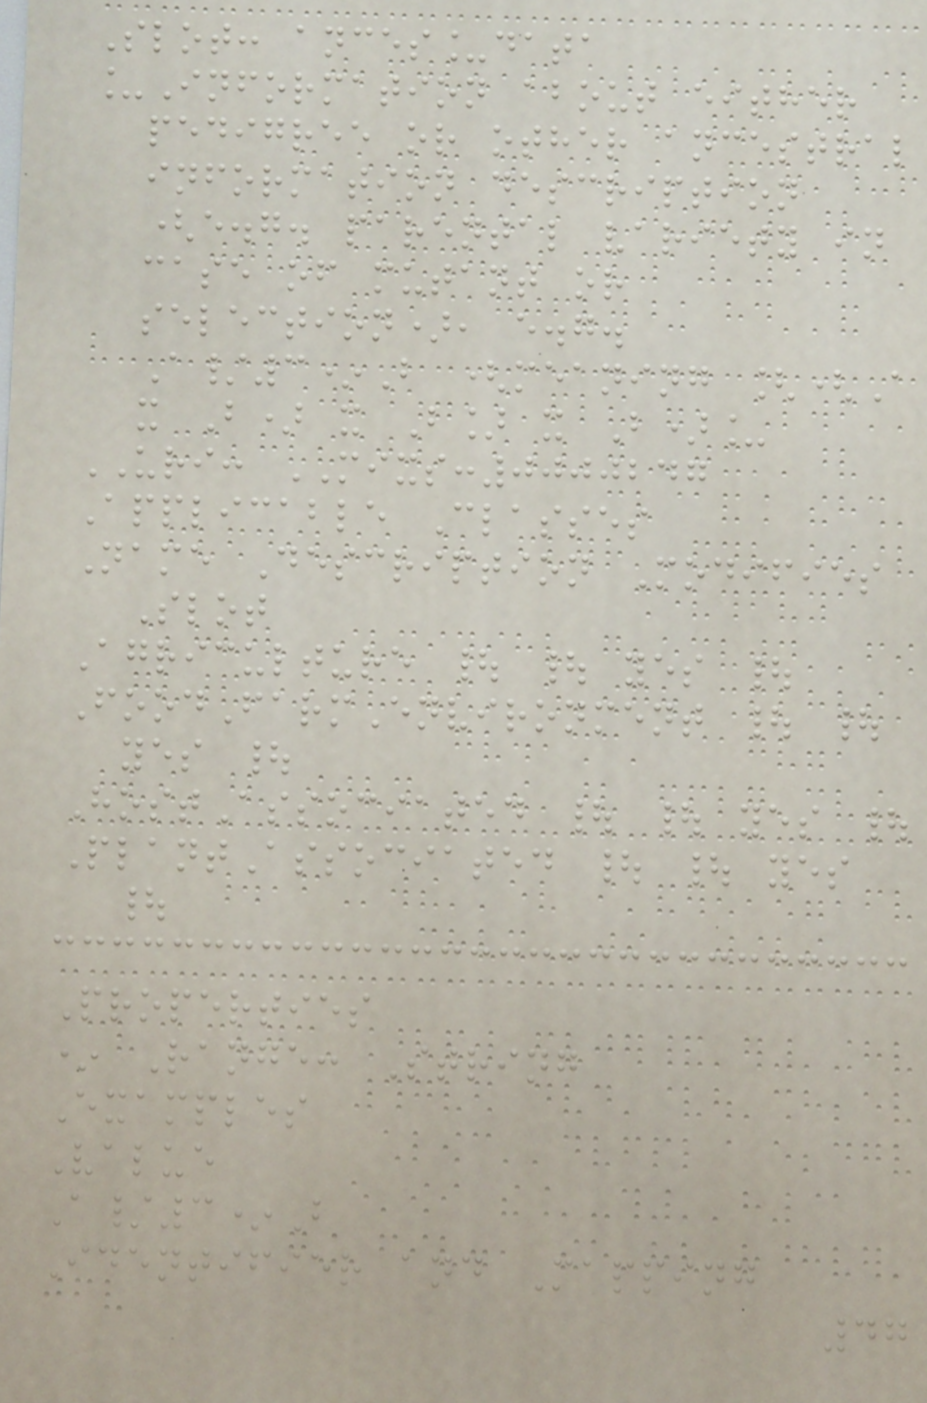Slot: ances_data
_Information about either
pedigree or other ancestral
information description
(e.g. parental variety in
case of mutant or
selection), e.g.
A/3*B (meaning [(A
x B) x B] x B)_
URI: MIXS:0000247
Applicable Classes
Name Description Modifies
Slot
Agriculture | | yes |
FoodFarmEnvironment | |
yes |
HostAssociated | | yes |
PlantAssociated | | yes
|
Properties
* Range: String
Examples
Value
A/3*B
Identifier and Mapping
47
